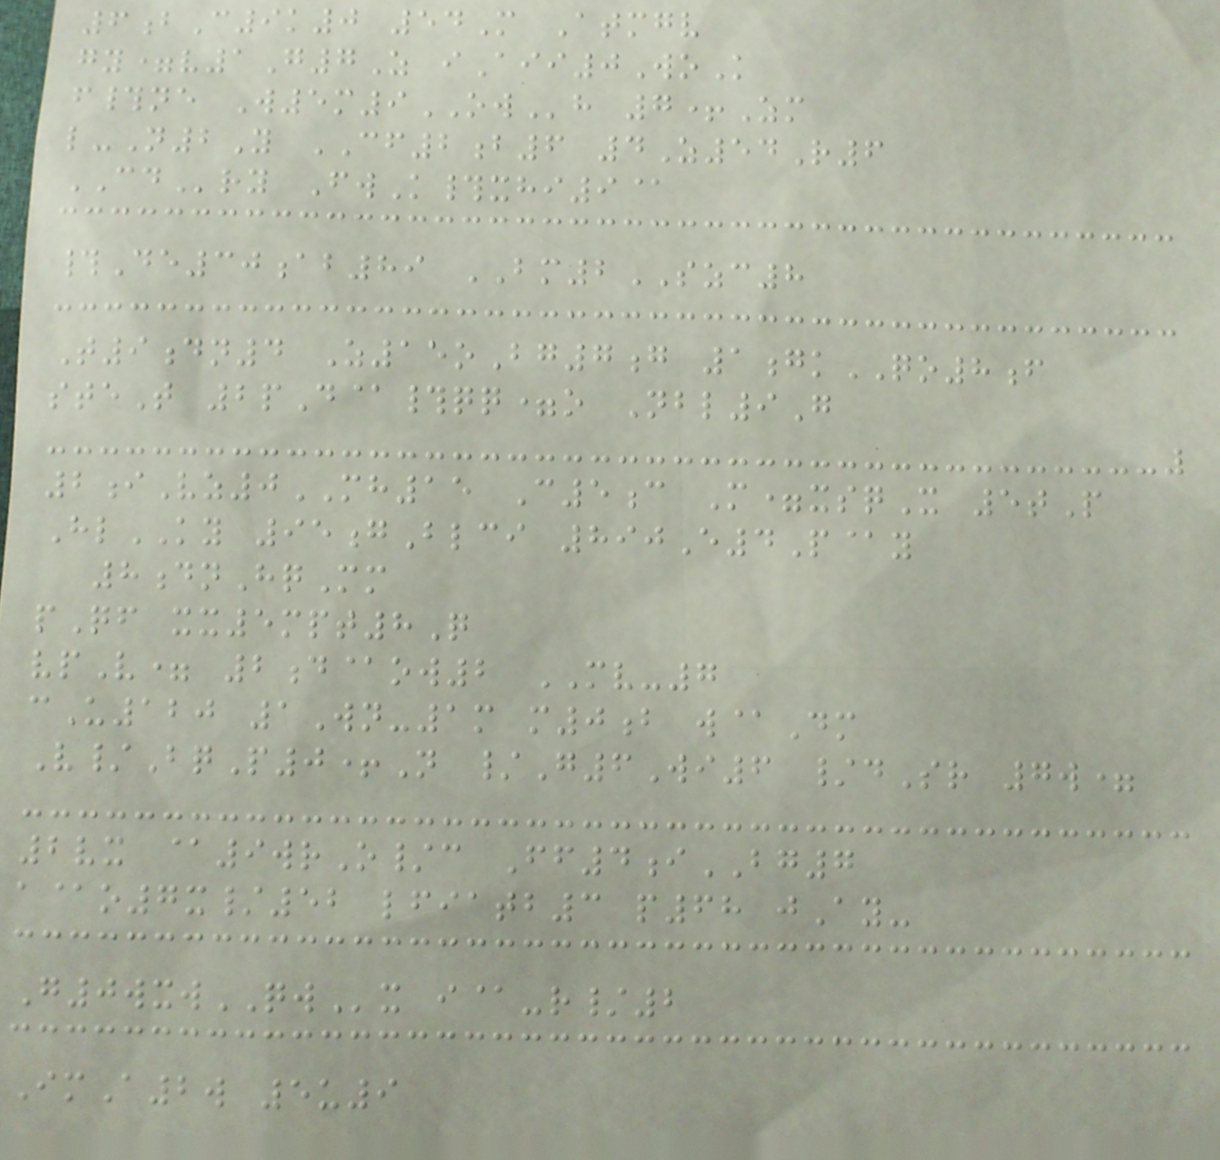6bC9k0 54M Atmgv
gy=v1G7Z iAii0WoK
f#ne W5m9OWh 7+Zm
l-N2Y CF2b6 4Z54R6
CDry FwK#xhi9@
#De30ab89 BM2SZC8
T9dn4 Z15oBg7g 1gkQO8f
steT 2pD@#qq=o Nbl9G
2iVz0MH15 C5c M=xsqX 5tP
HlKY 95gBlci 890E4P@y
8dnHqMm
pQf xx5mpt8Q
vpV= 2d@ow2 MV-7
cU120 1Wn-1m m0b w@Dm
V/BqP0+N /G6Wi6 /dSr 7w=
2vx @9wrO/c Ff4iBG7
a@o7x/52 lfiatb3 p68 jAy-
G0wxwQWx i@-r/2
ImA2w 5u9
